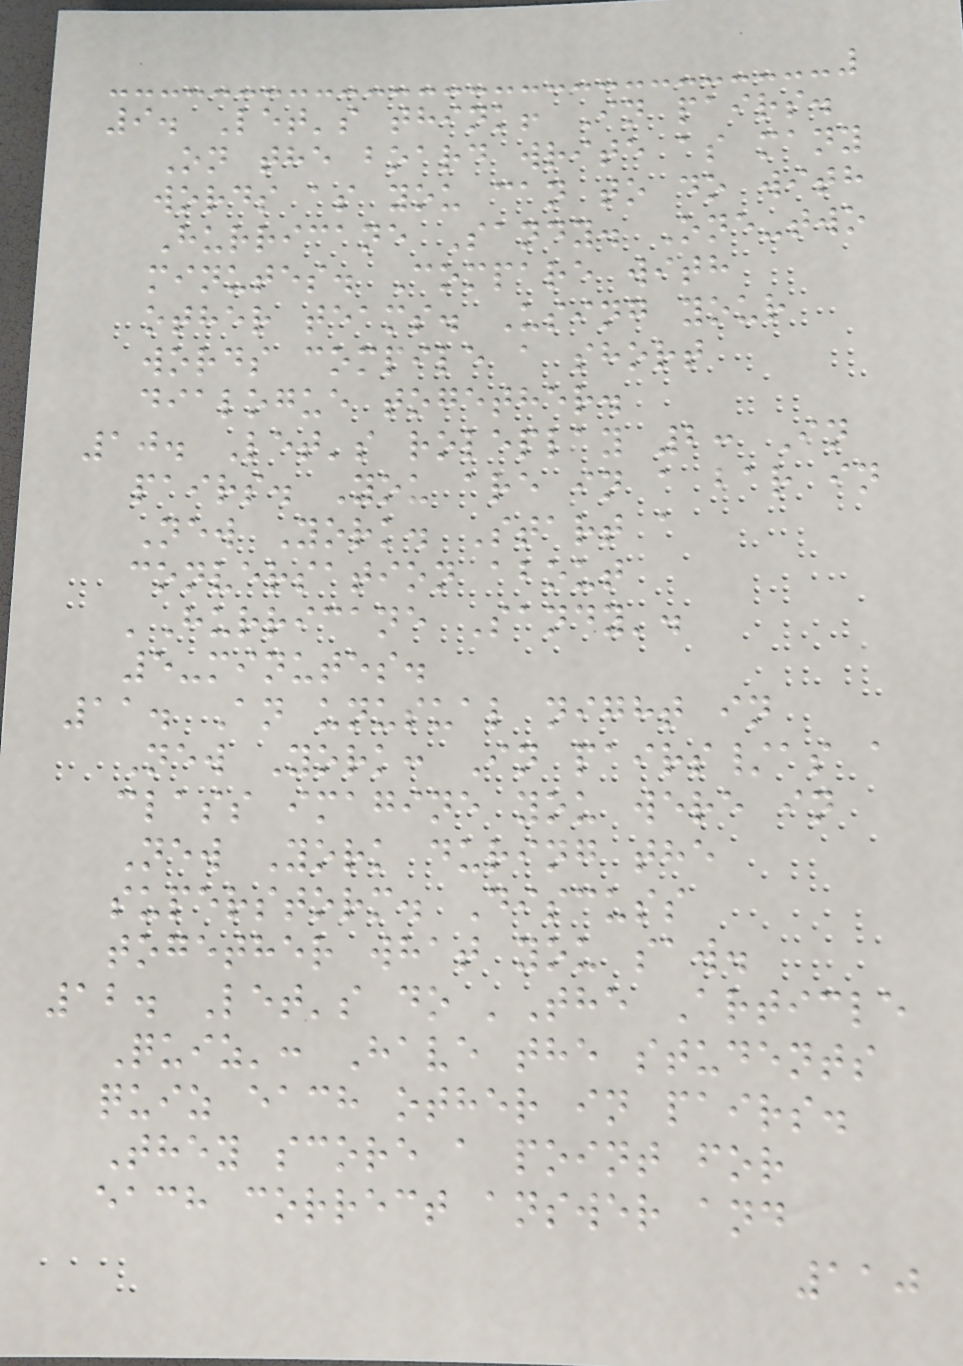9. Let's think! In pairs.
On the board write as many
words as you can to do with
Hurricane Sandy. One-two
minutes. Compare with
other teams. Using your
words compile a short
dialogue together.
10. Let's roleplay 2: In
pairs. You are in a bar in
New York. Start a
conversation about
'Hurricane Sandy'.
5-minutes.
11. An unusual night in
New York: In pairs/as a
class imagine you were in
New York during the
superstorm. Discuss
together what you saw.
12. Let's do 'The Article
Quiz': Have the students
quiz each other in pairs.
They score a point for
each correct answer and
110
